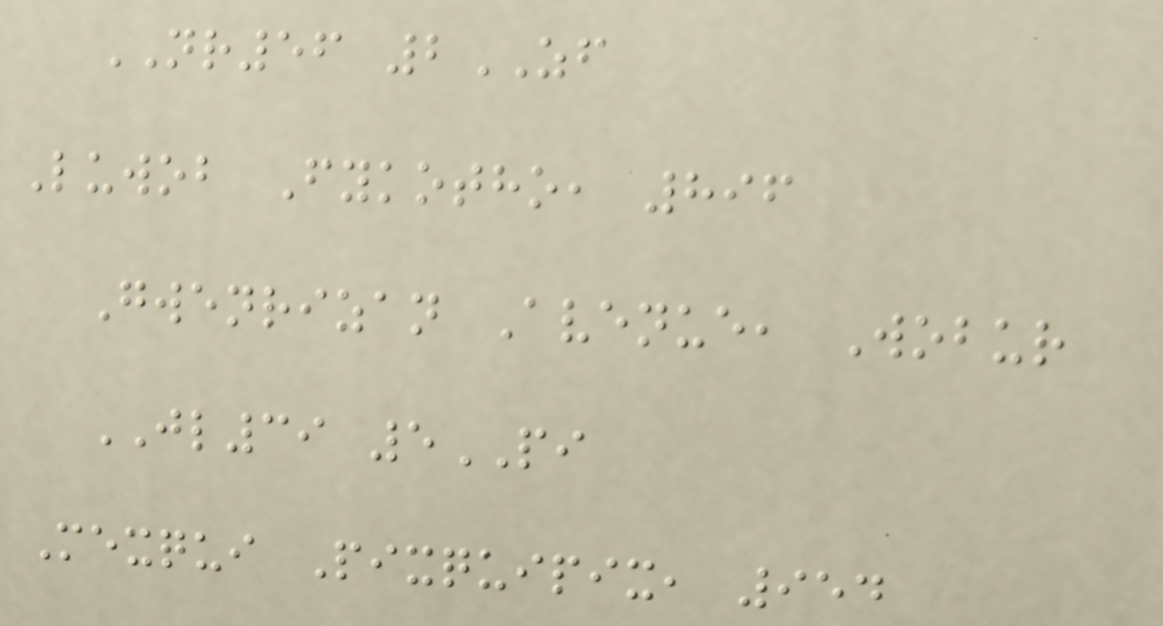NR56 2ZF
Luwob Fykotho, 896
Gwenrizan Avenue, Wobur
JL39 5PI
Mexqui Pixquipix, 954
